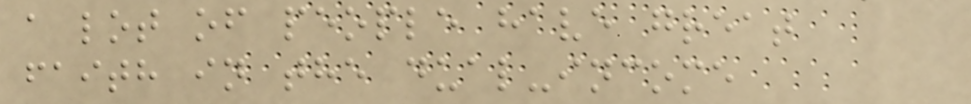a lot of people have great
faith in the dual-income
